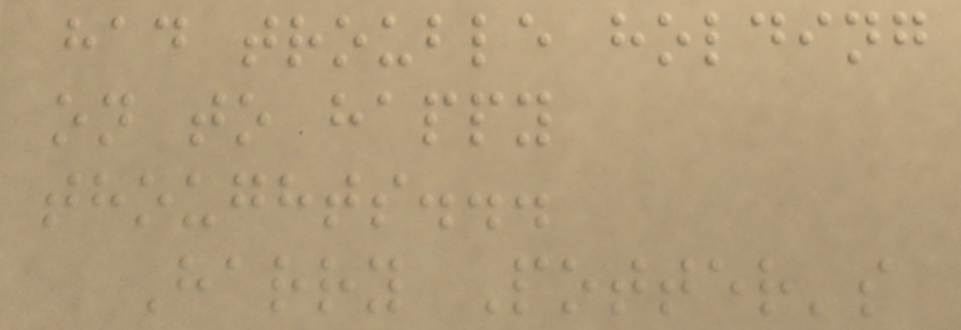had trouble holding
on to happy
thoughts...
Harry Potter's
